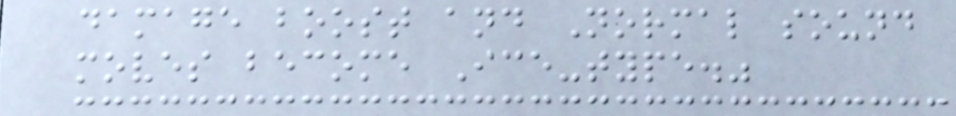damage boost and Normal sound
moves become Ice-type."
